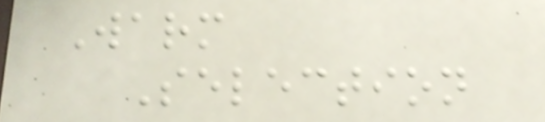Warm
Selection
